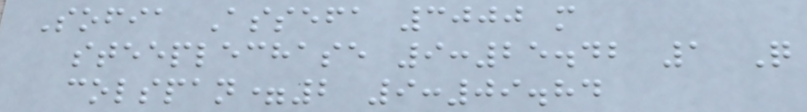Sofia Assefa 3000 m
steeplechase 9:25.42 1 Q
colspan=2 9:09.84
